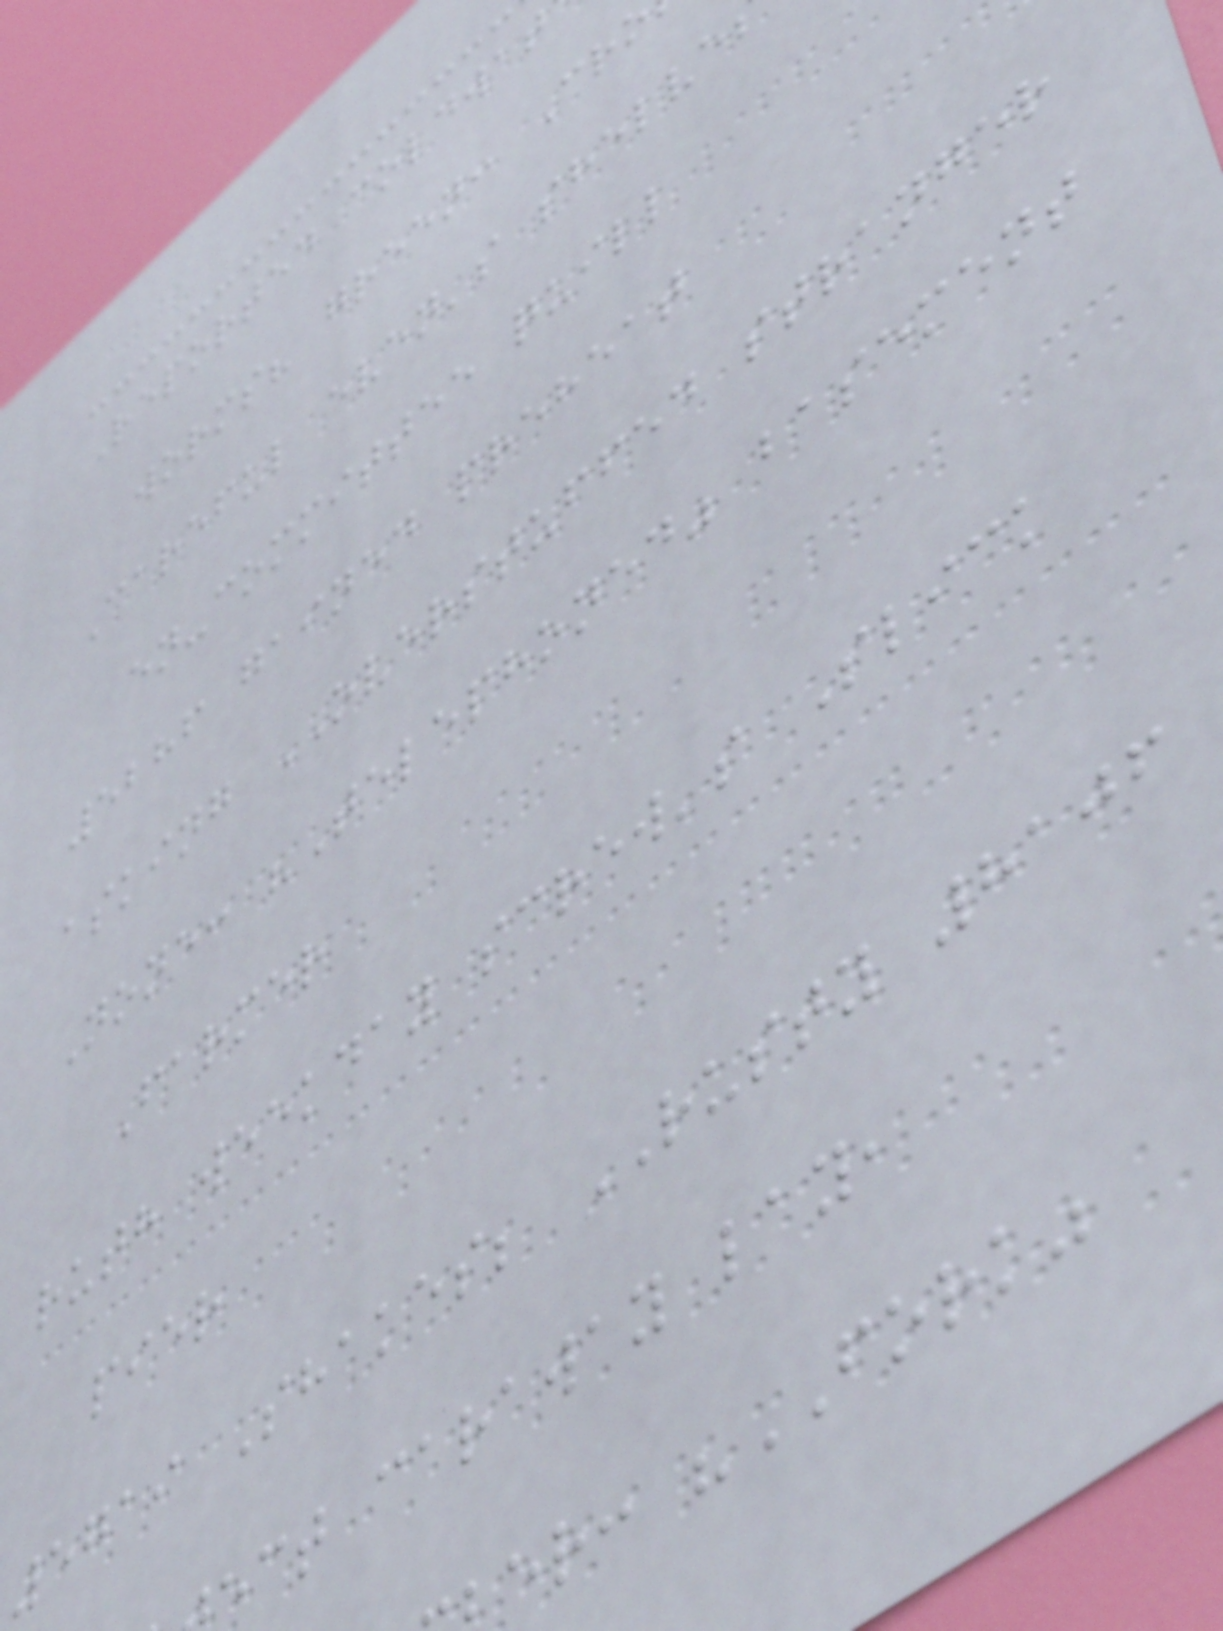Reported coldwat
worms? green: Cr
Careful even's shelve
en-committee quill
5286 gained preheat
asking OVERSTUFFED stranger
None: "Telephoned" basement
Farmer
ruth weekday screw's Slick
pier
5719 Shakes; RUSTY 8106
ect caraway lay,
er: "FORK"
